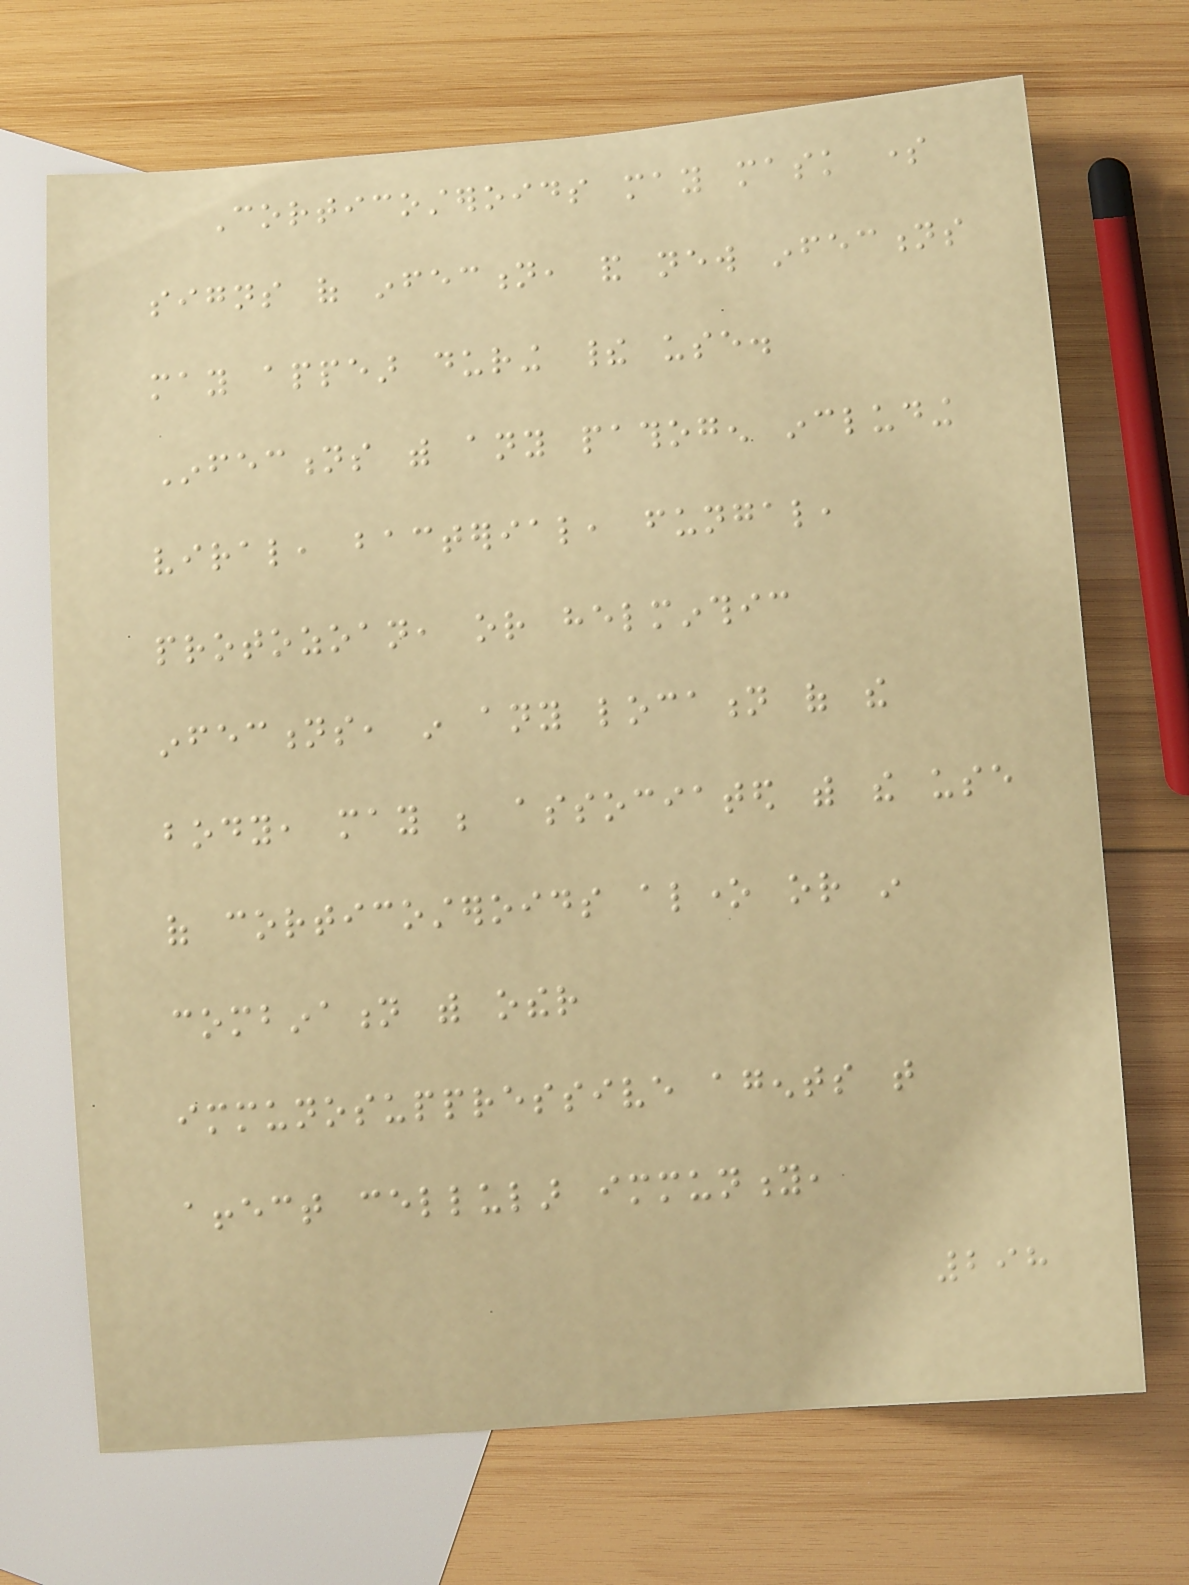Corticosteroids may mask some
signs of infection, and new infections
may appear during their use.
Infections with any pathogen including
viral, bacterial, fungal,
protozoan, or helminthic
infections, in any location of the
body, may be associated with the use
of corticosteroids alone or in
combination with other
immunosuppressive agents that
affect cellular immunity,
298
